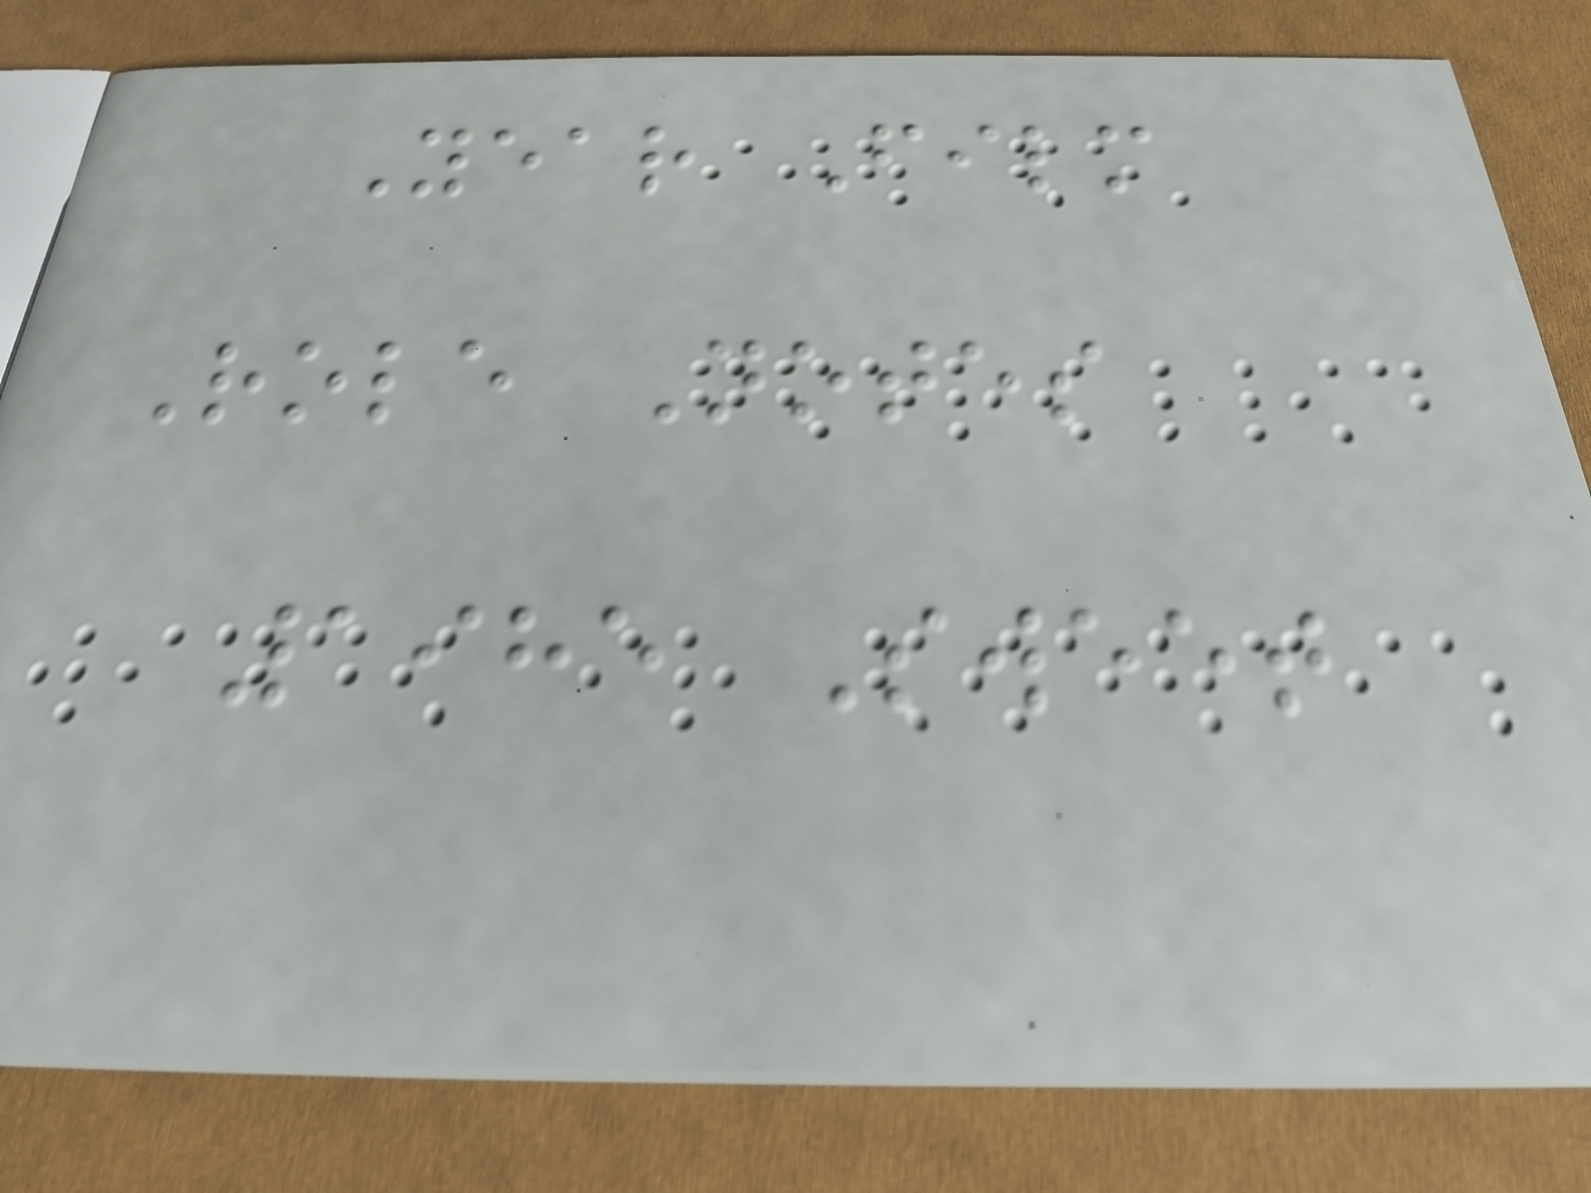Year Film
Role Notes
1985 Sweet
